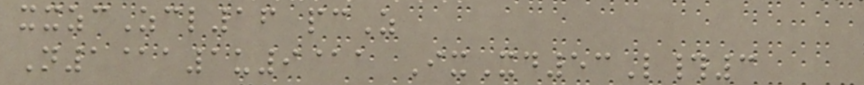xxzcZcl16 pcZ
N1@a1u9@a IxXd53L#3
